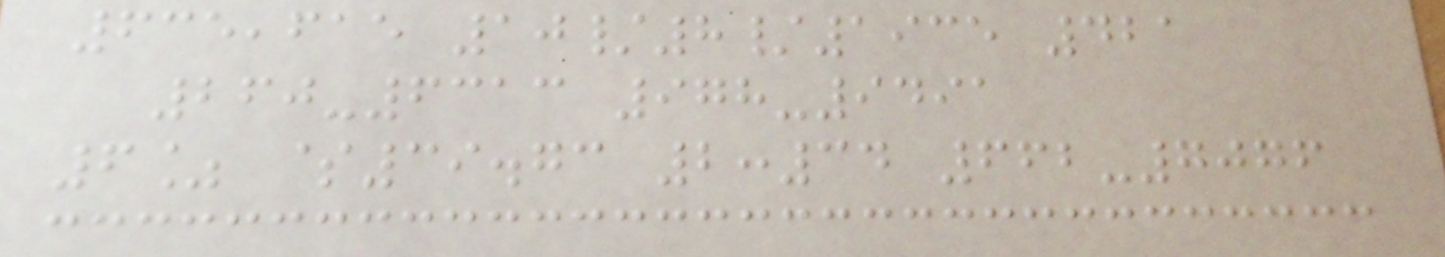635,615 10/8/1935 421
260-6313 978-9491
6% $39.73 2:34 662-7076
